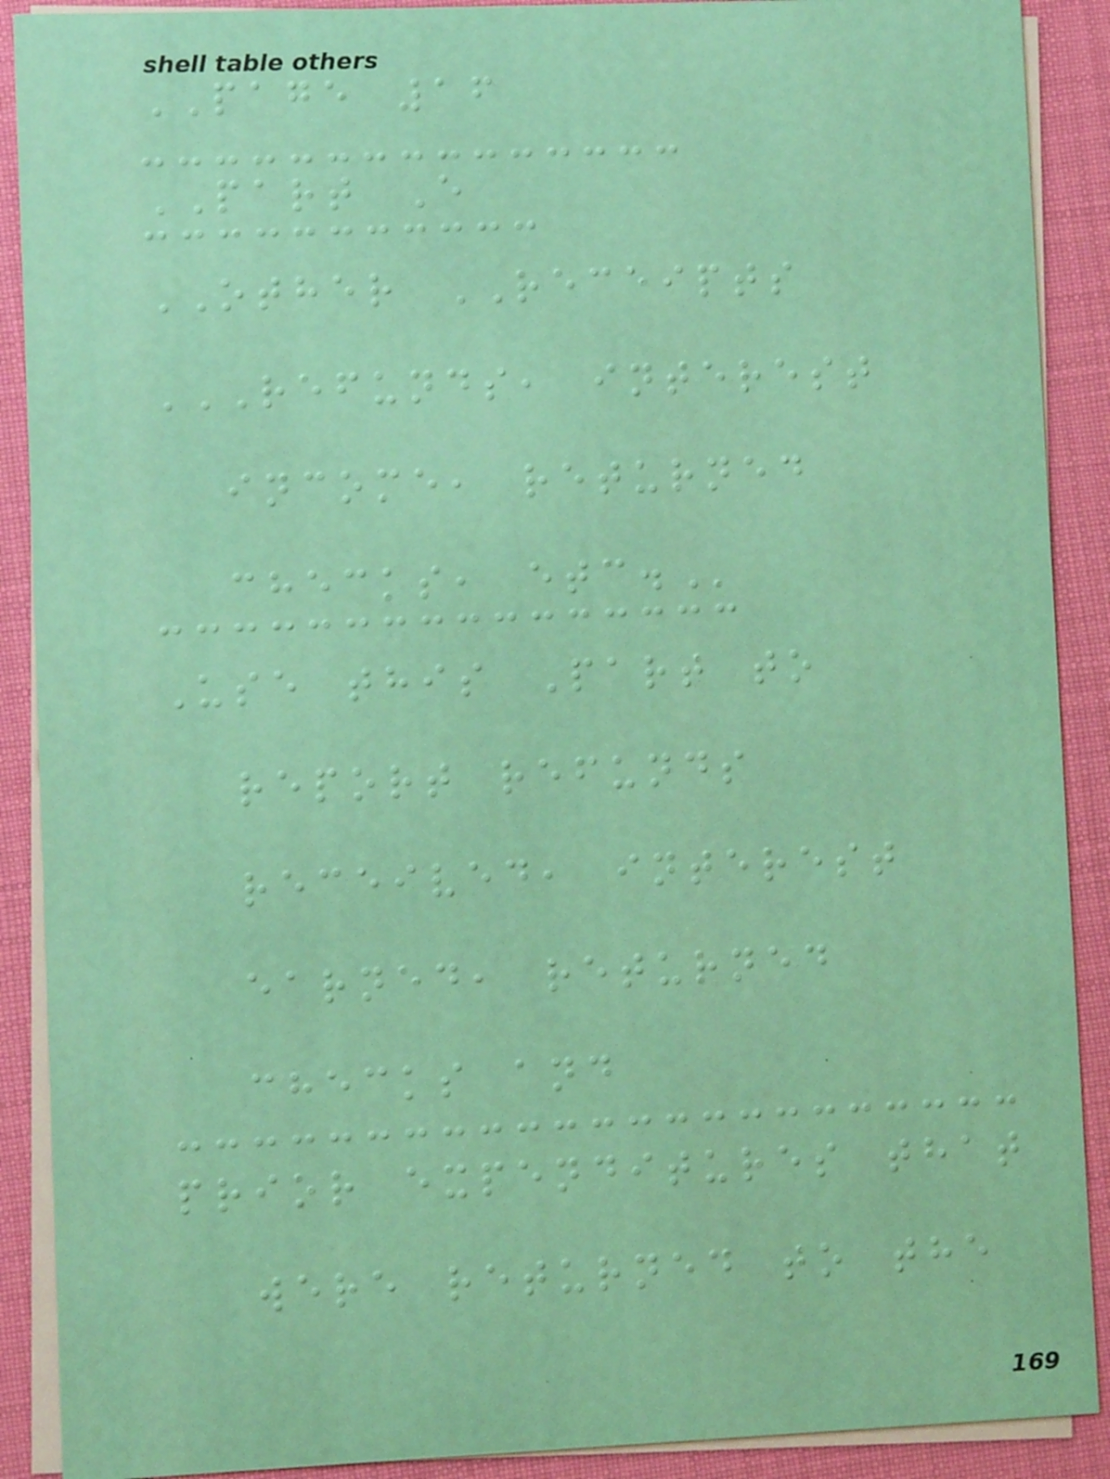PAGE 16
PART E
OTHER RECEIPTS
REFUNDS, INTEREST
INCOME, RETURNED
CHECKS, ETC.
Use this Part to
report refunds
received, interest
earned, returned
checks and
prior expenditures that
were returned to the
